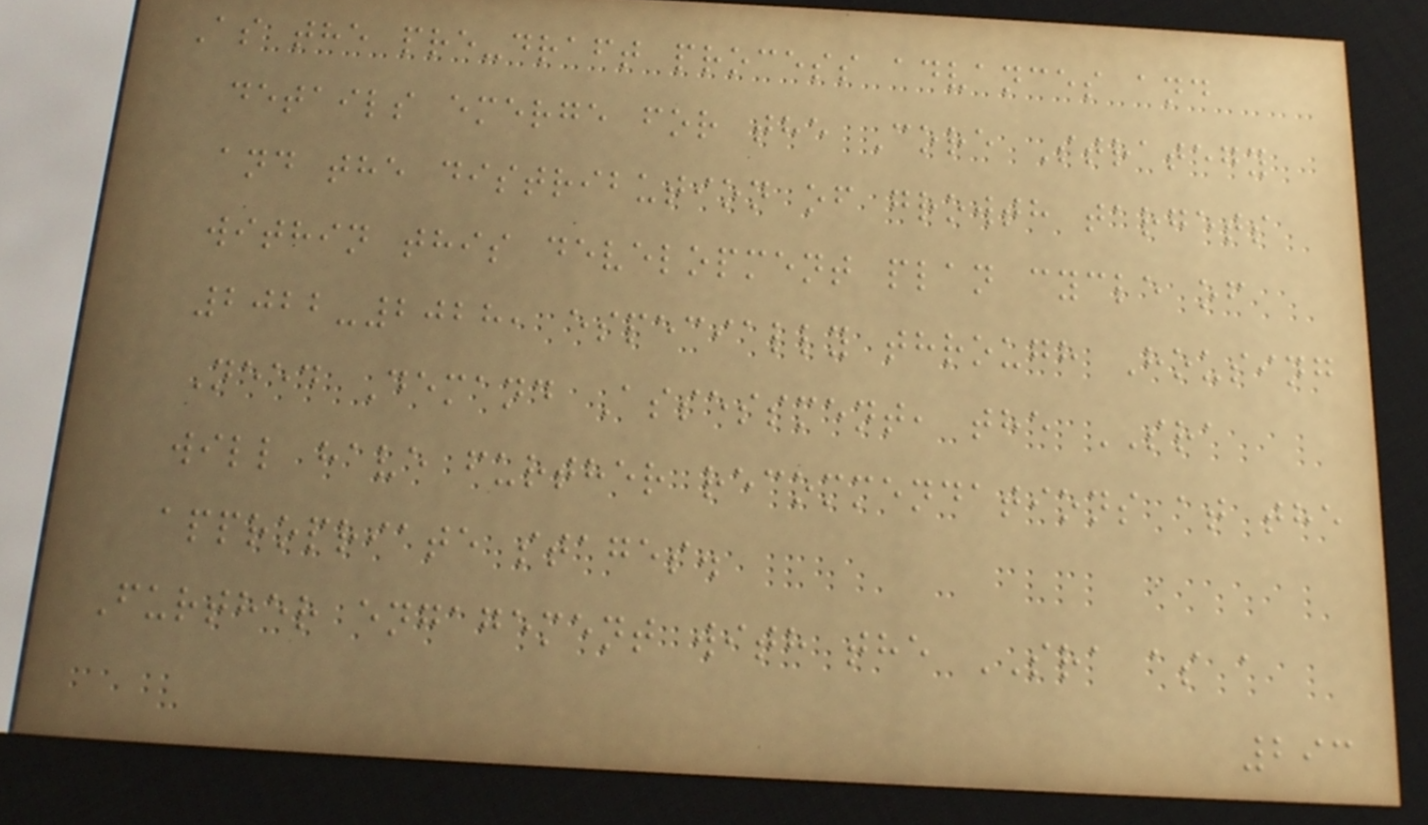As the pre-draft process advances and
details emerge for the Core Strategy
and the distribution of growth targets
within this development plan cycle of
2022-2028, especially through Housing
Need Demand Assessment, the SRA
will have further recommendations at the
appropriate stages.
Further engagement with the SRA as a
293
